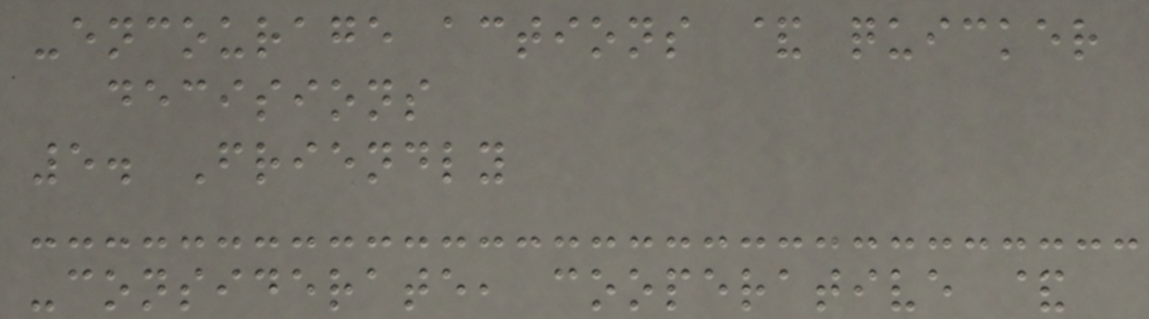-encourage actions & quicker
decisions
5. Friendly
-considerate, cooperative &
